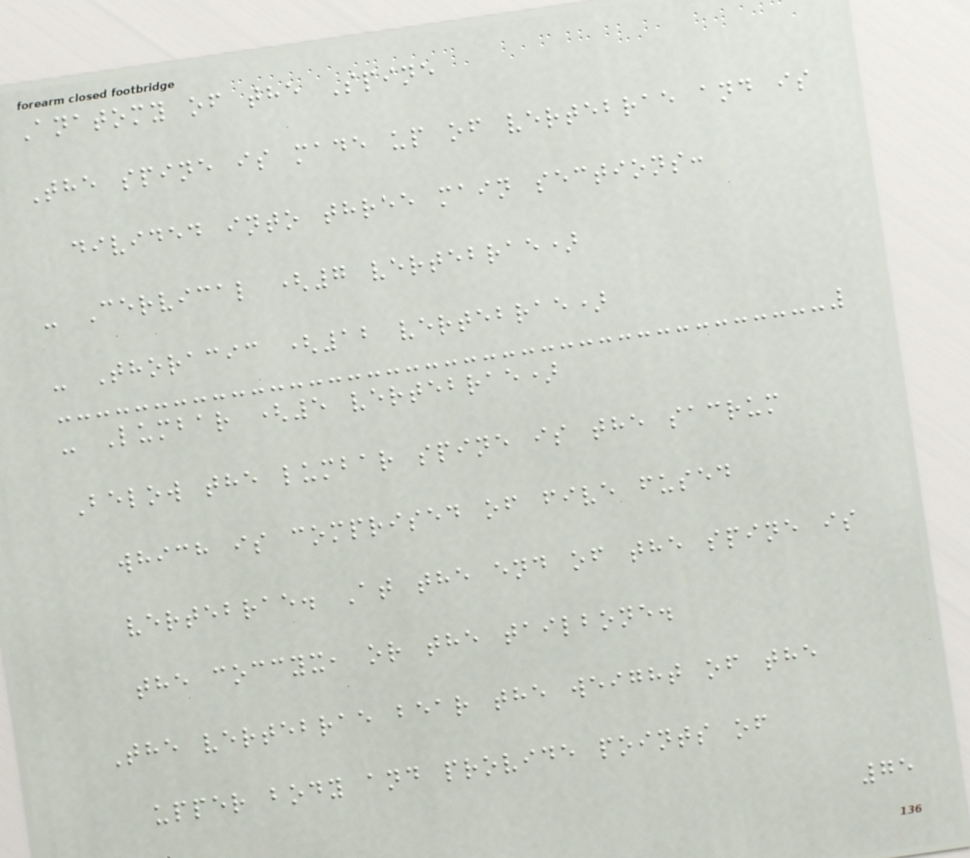Anatomy of the Spine
The spine is made up of vertebrae and is
divided into three main sections:
- Cervical (7 vertebrae)
- Thoracic (12 vertebrae)
- Lumbar (5 vertebrae)
Below the lumbar spine is the sacrum
which is comprised of five fused
vertebrae. At the end of the spine is
the coccyx, or the tailbone.
The vertebrae bear the weight of the
upper body and provide points of
75
